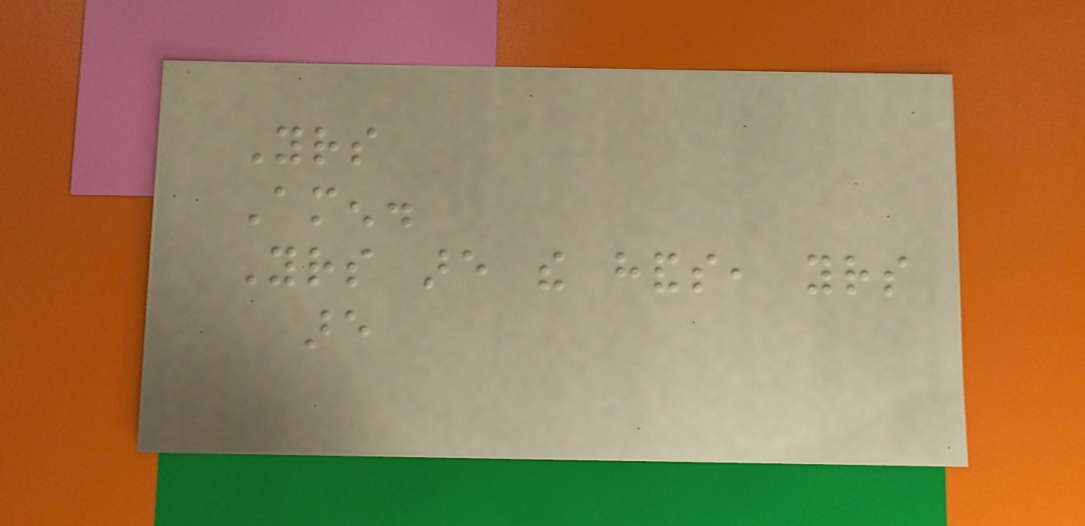Yours
Amen.
Yours are the hands, yours
are
